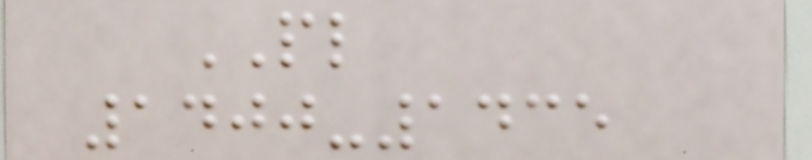PL
1400-1435
